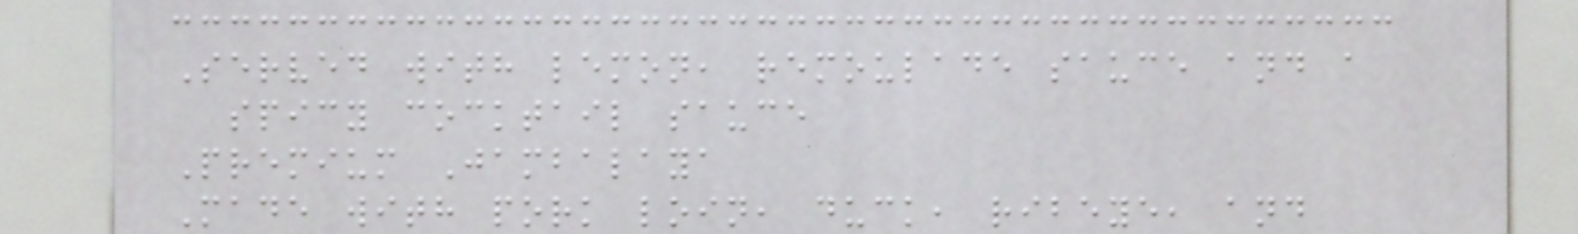Served with lemon, remoulade sauce and a
spicy cocktail sauce
Premium Jambalaya
Made with pork loin, duck, ribeye, and
